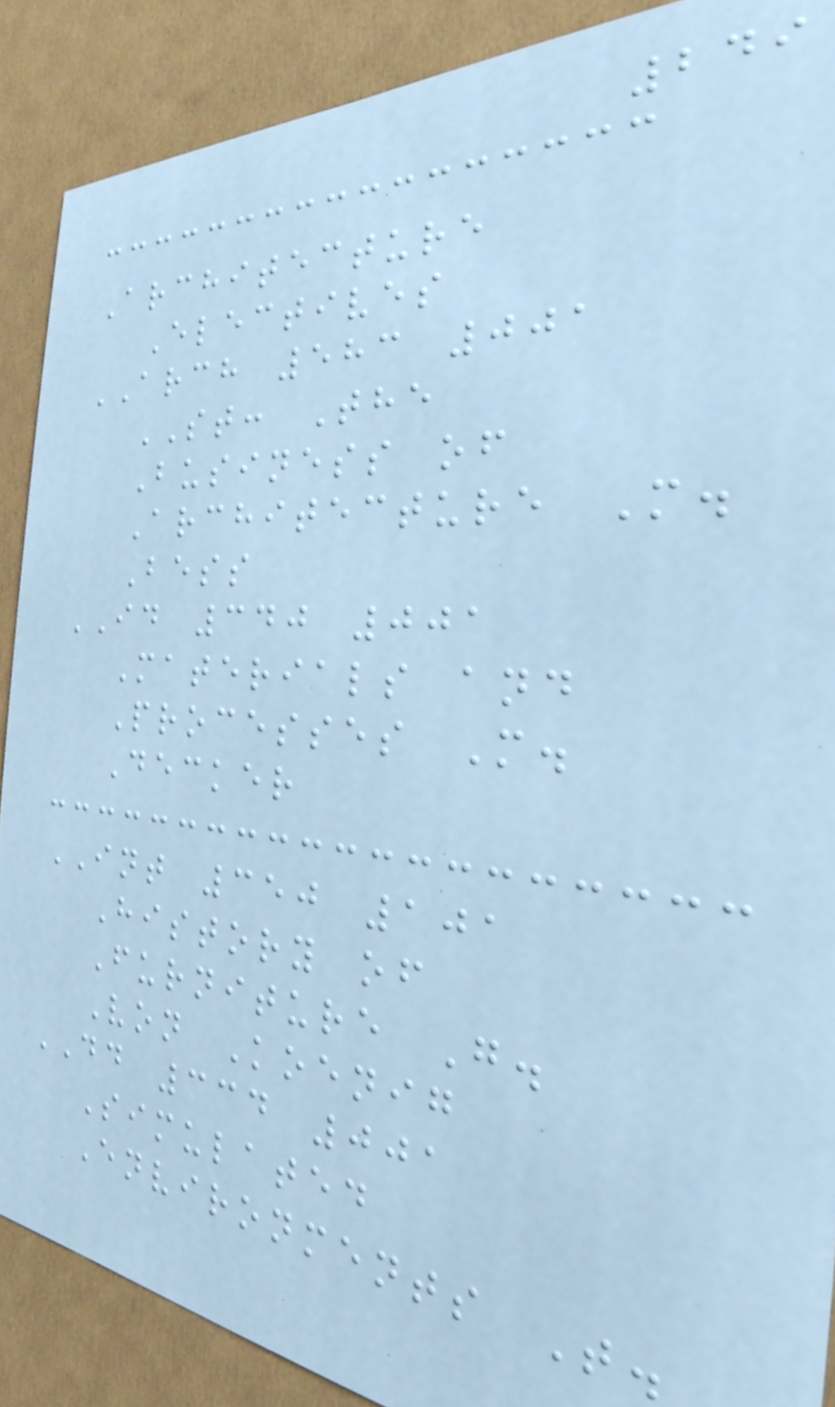249
Architecture
Electives
ARCH 583 001
ST: The
Business of
Architecture M.
Bess
ID 340 001
Materials and
Processes M.
Decker
INT 350 101
History of
Furniture G.
Von Koenig
DD 334 001
Simulated
Environments T.
